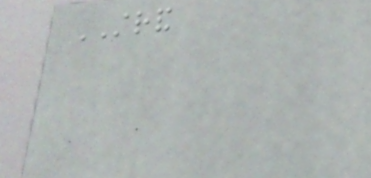STRAND
